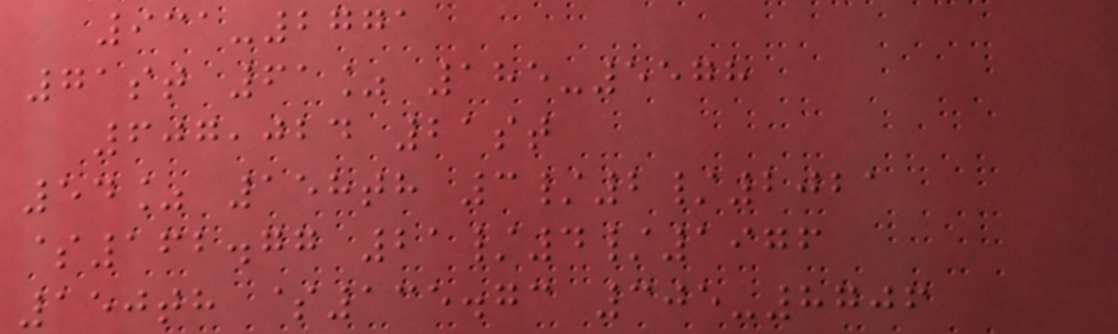931-2771
71st 61% 185-5578
607,024 21st
54% 158th 3/2/2021
$162.77 21/4/1976
150th $135.73 305-8706
